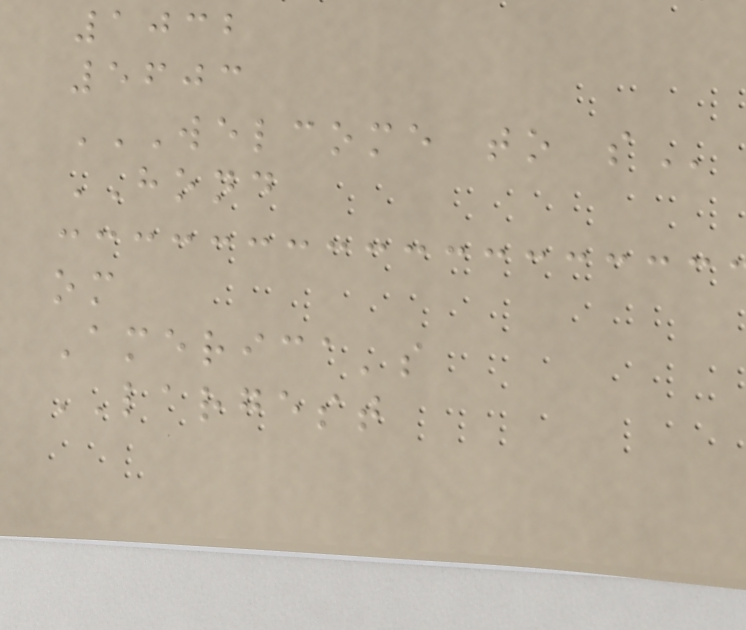1032
5603
WELCOME TO S
HOND
om
America's
LARGEST
